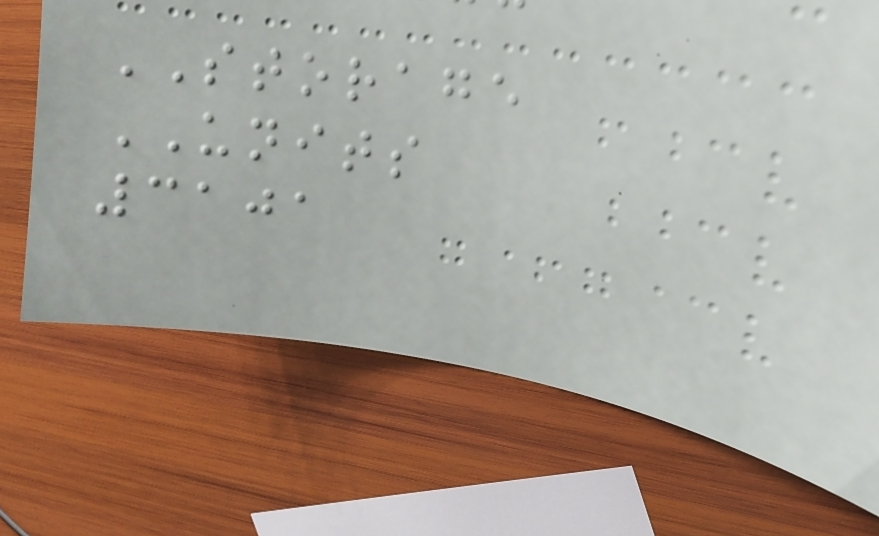STORAGE
UNITS
3101
